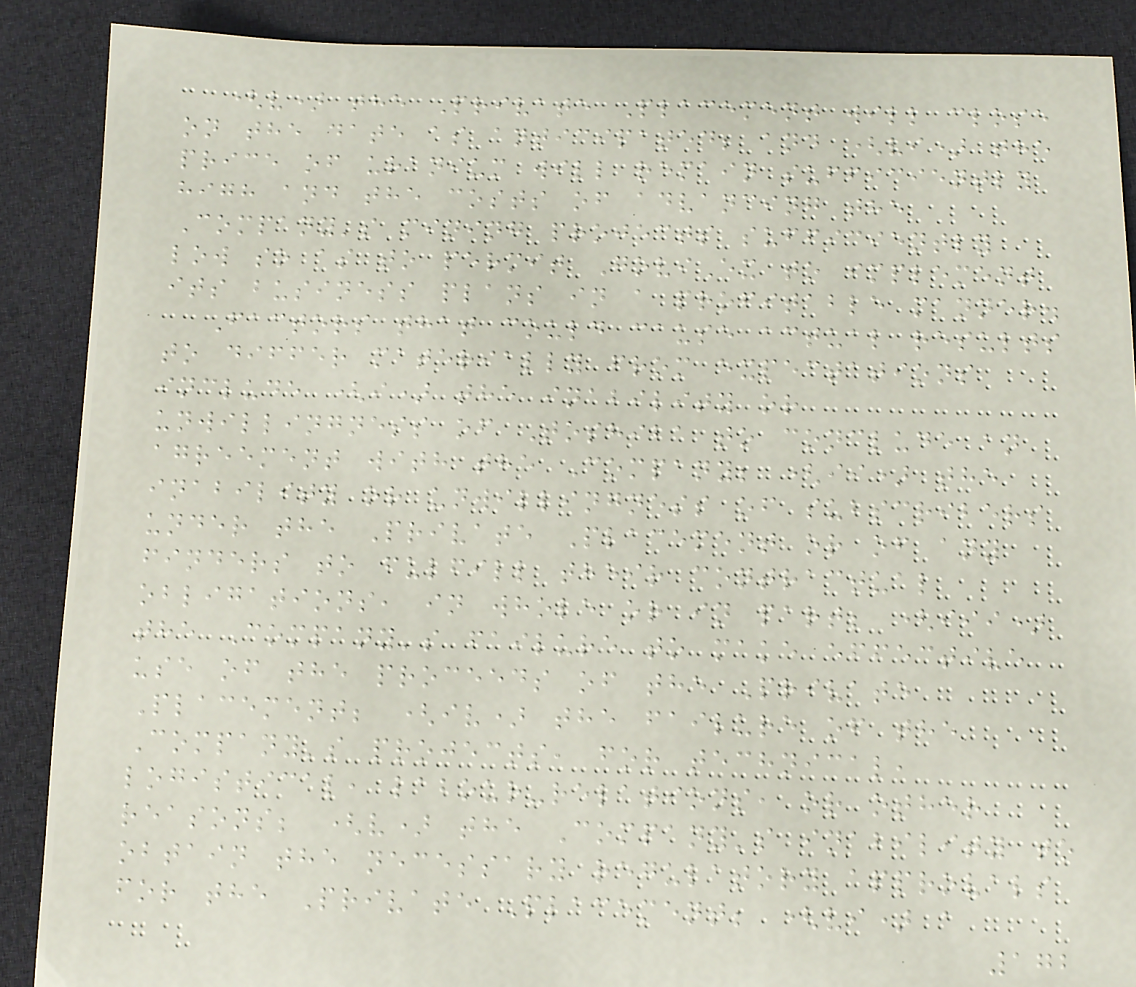(v) the Private Placement will close
on the date as anticipated; and (vi) the
price of uranium will remain sufficiently
high and the costs of advancing the
Company's mining projects sufficiently
low so as to permit GoviEx to implement
its business plans in a profitable manner.
Factors that could cause actual results
to differ materially from expectations
include (i) the inability or
unwillingness of Toshiba to conclude an
agreement with the Company; (ii) the
inability or unwillingness of subscribers
under the Private Placement or of any
finders to fulfill their contractual
obligations, in whole or in part; (iii)
the Company's failure to make effective
use of the proceeds of the Private
Placement; (iv) the failure of the
Company's projects, for technical,
logistical, labour-relations, or other
reasons; (v) the Company's inability to
obtain the necessary regulatory approvals
for the Private Placement; (vi) a
172
